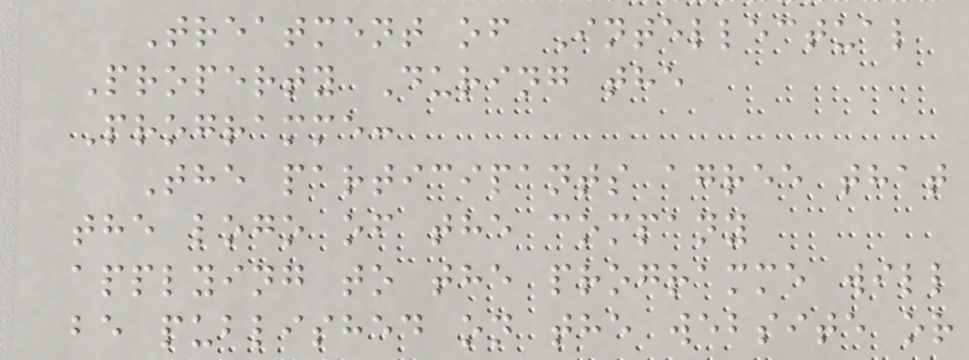Treatment of Intellectual
Property During the
Programme:
The participants agree that
the logo of the company
applying to the programme will
be published on the website or
